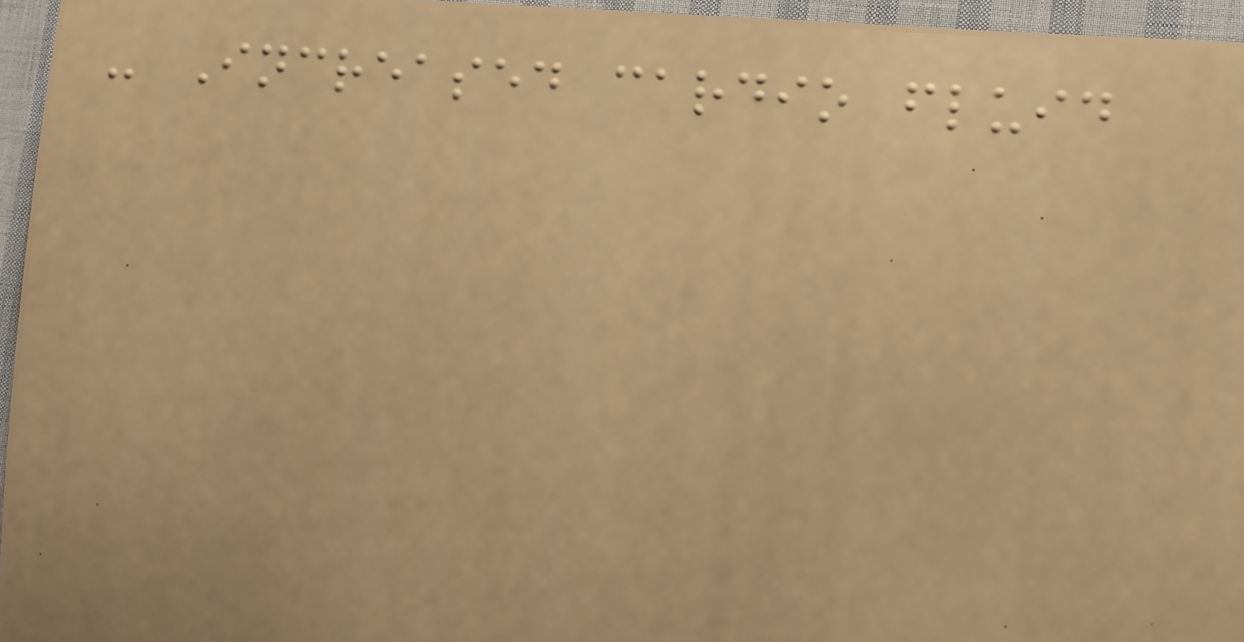- Increased cardio fluid
